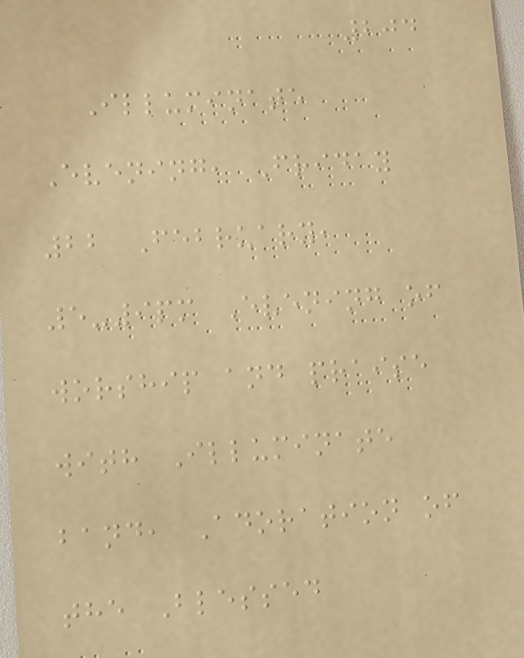204
Illuminate
Evening, Friday
22 February,
5-9pm Evening of
worship and praise
with Illuminate
band, Adoration of
the Blessed
